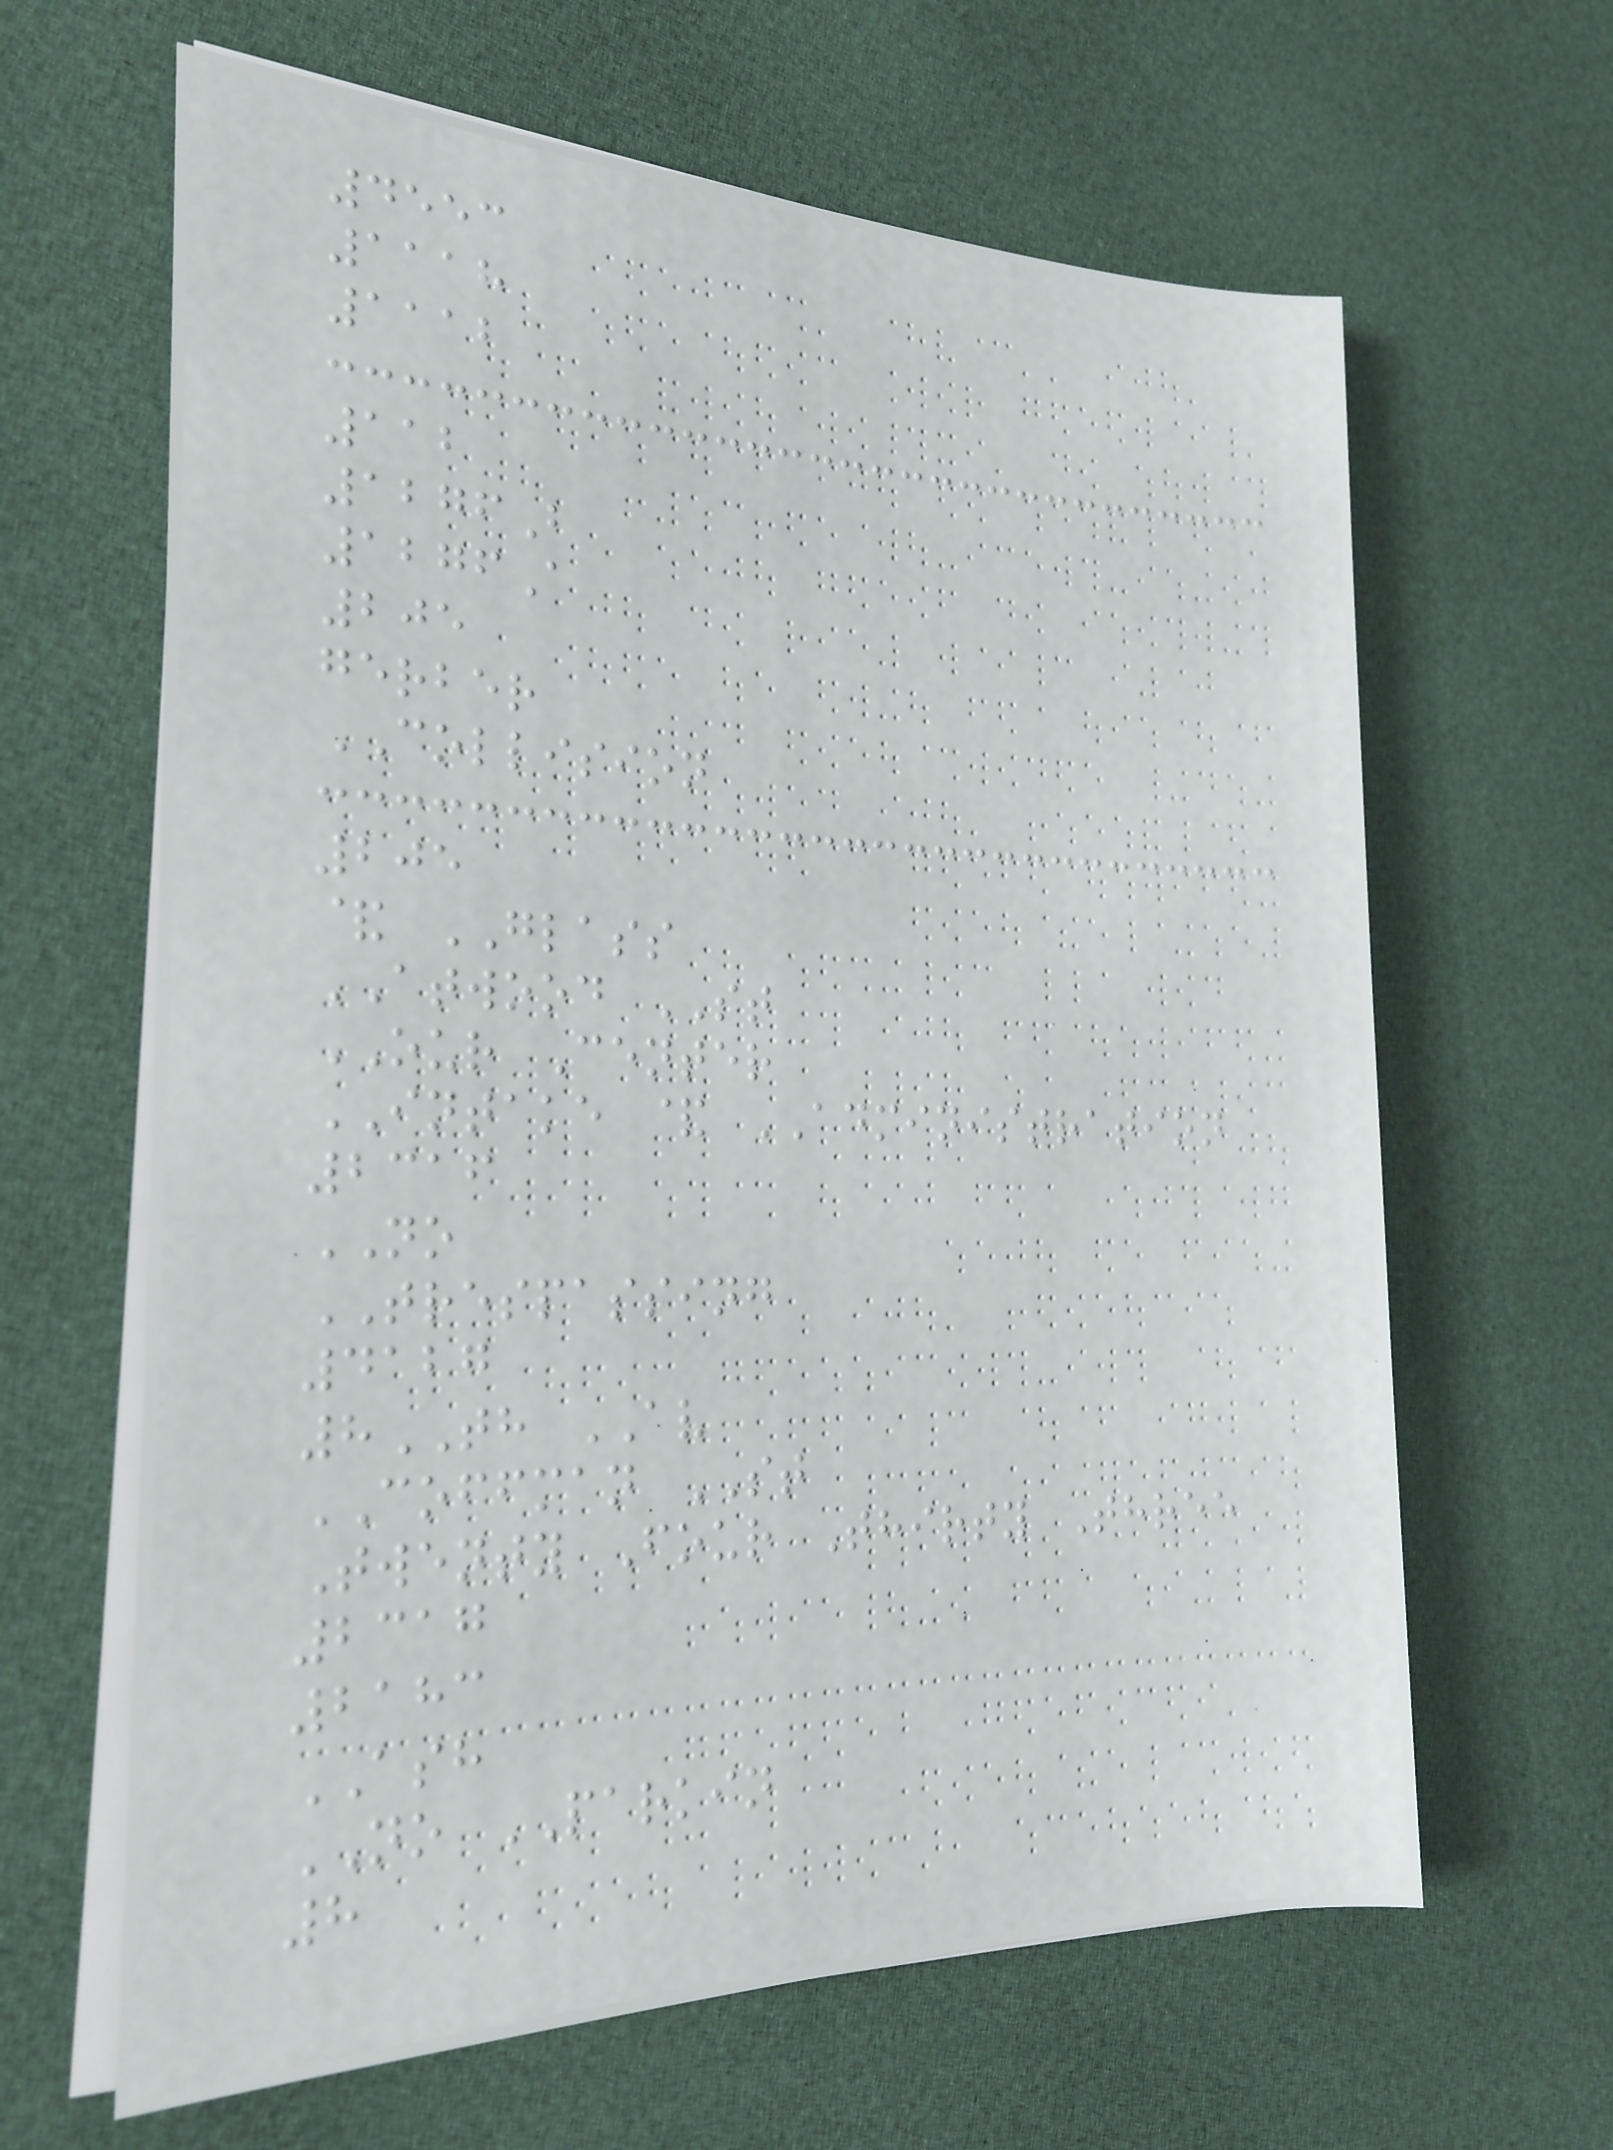4553
1118
1112
112
1276B
1276A
205
gerber
COLLISION
205
& GLASS
ATWOOD ST
OUR Center
INTAKE & ADMINISTRATION
2316
NO
TRESPASSING
4127
8TH AV
COFFMAN ST
Twenty Four Thirty Three
2317
2183
ASH
NO PARKIN
8
